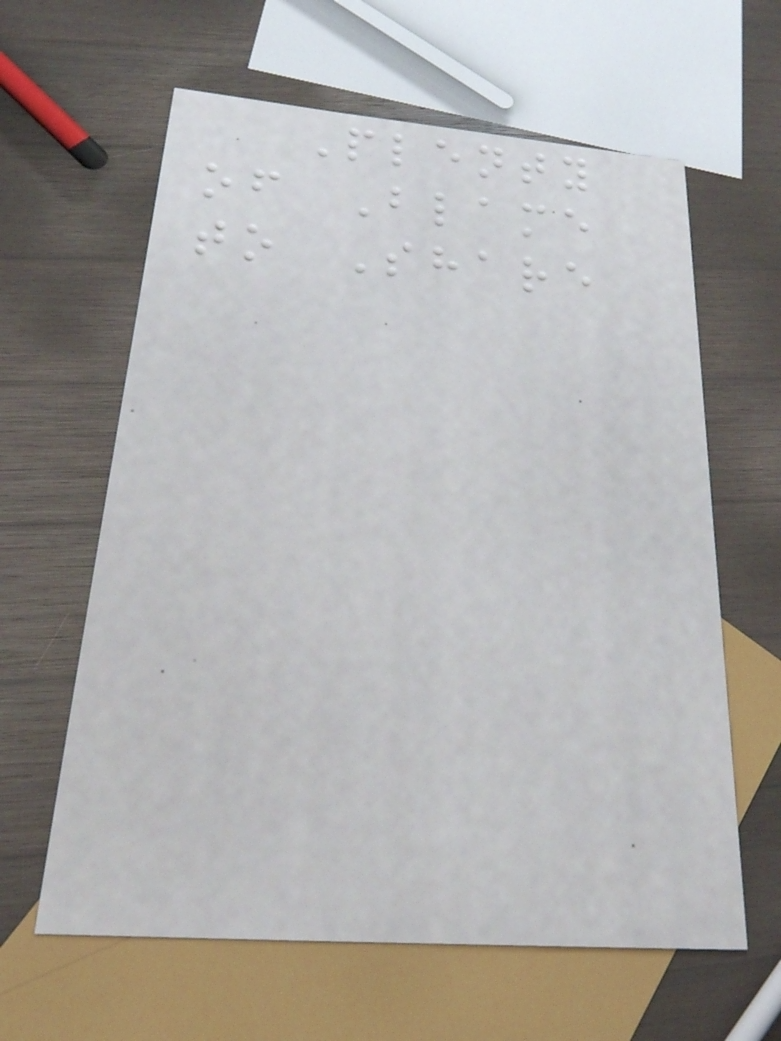Plenty
of Blame
to Share
